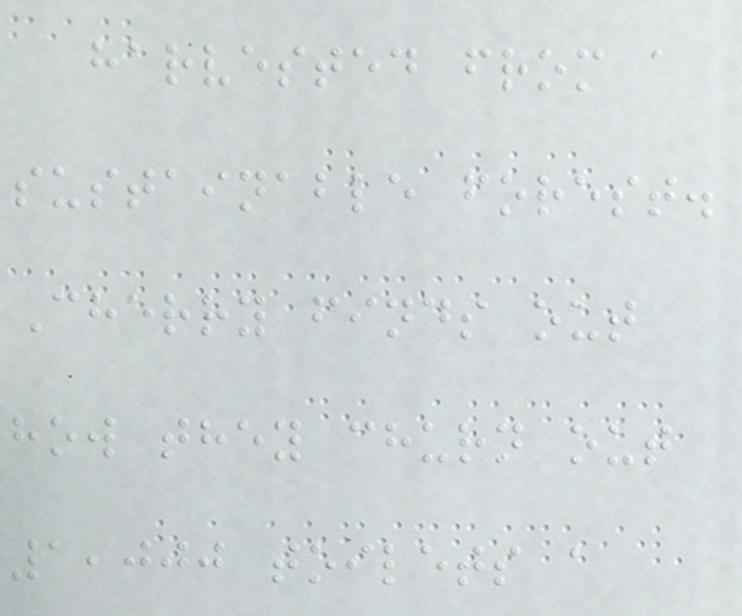harvested from a
sustainable forest.
Cherry finds out
how they churn out
1,000 toilets a
